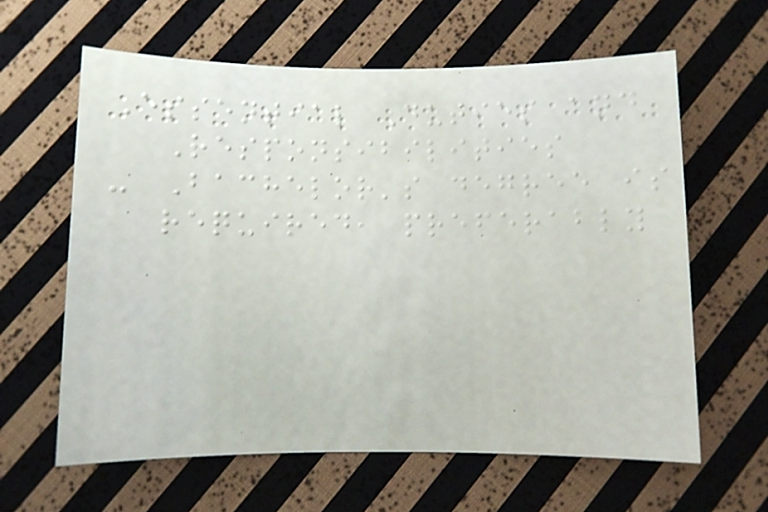Essential Duties and
Responsibilities
- Bachelor's degree is
required, preferably
